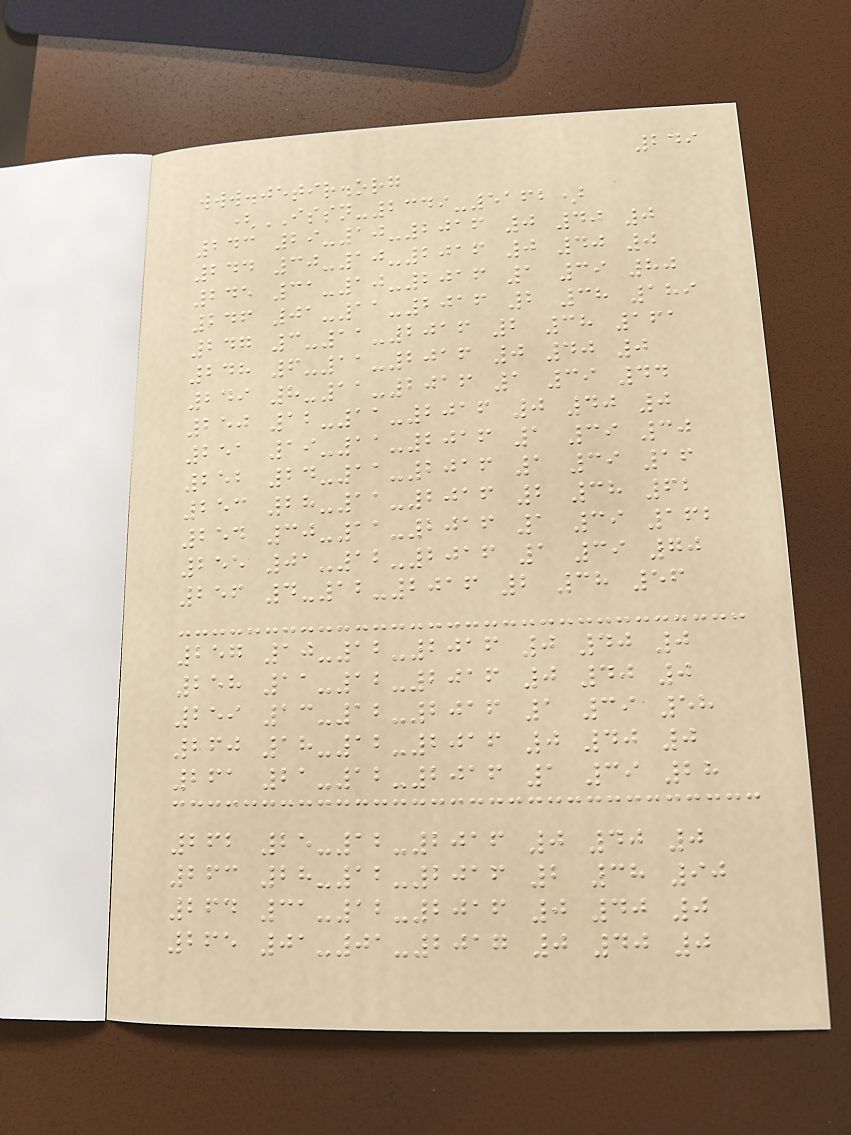249
www.jetir.org
(ISSN-2349-5162)
243 29-10-2016 0 40 0
244 30-10-2016 0 40 0
245 31-10-2016 1 39 80
246 01-11-2016 2 38 189
247 3-11-2016 2 38 161
248 6-11-2016 0 40 0
249 8-11-2016 1 39 44
250 12-11-2016 0 40 0
251 19-11-2016 1 39 30
252 24-11-2016 1 39 16
253 28-11-2016 2 38 62
254 30-11-2016 1 39 162
255 01-12-2016 1 39 70
256 4-12-2016 2 38 56
257 10-12-2016 0 40 0
258 11-12-2016 0 40 0
259 13-12-2016 1 39 58
260 18-12-2016 0 40 0
261 21-12-2016 1 39 28
262 25-12-2016 0 40 0
263 28-12-2016 2 38 90
264 31-12-2016 0 40 0
265 01-01-2017 0 40 0
